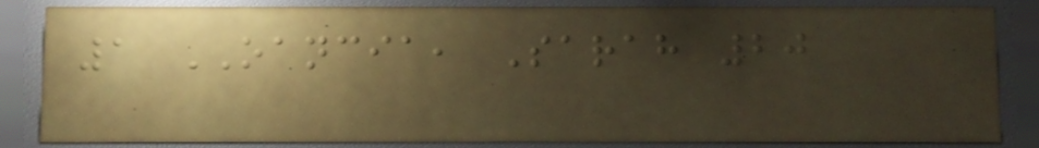1 OANCIA, Sarah 20
